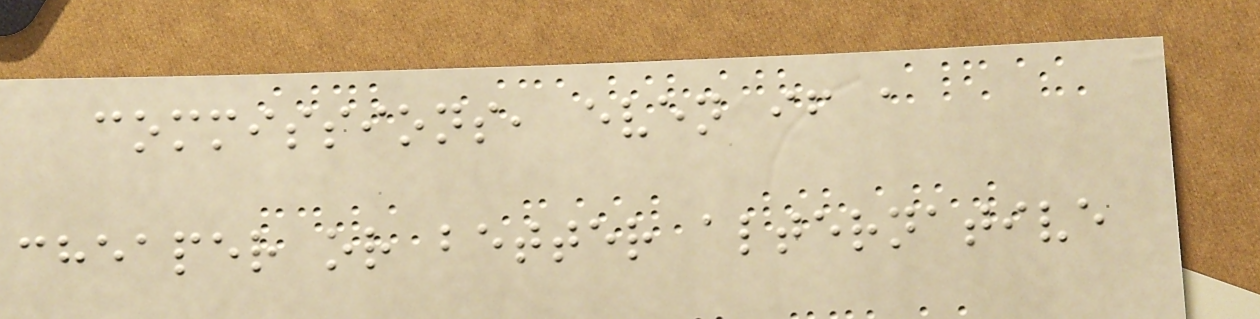commissions, even if a
cheaper or better alternative
